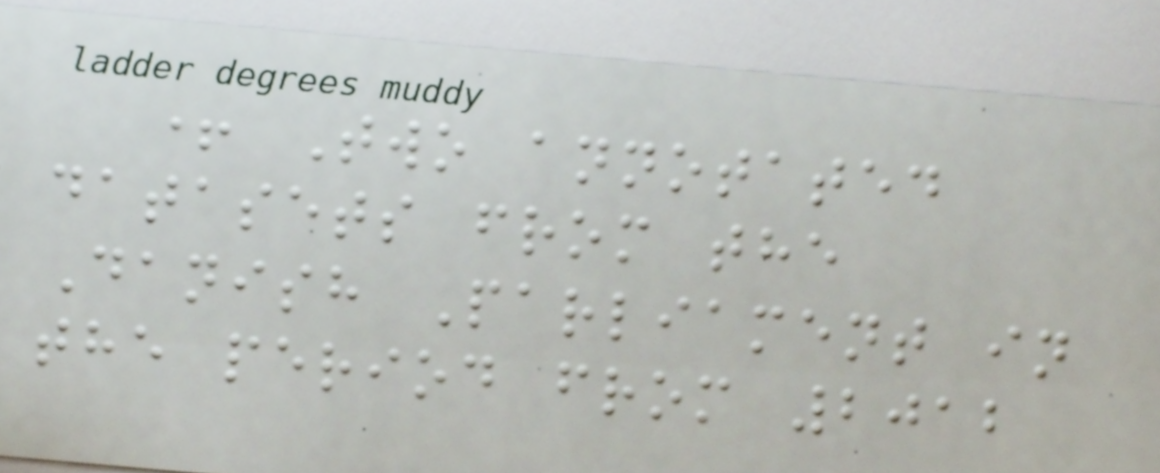+ Two annotated
datasets from the
Danish Parliament in
the period from 2012
